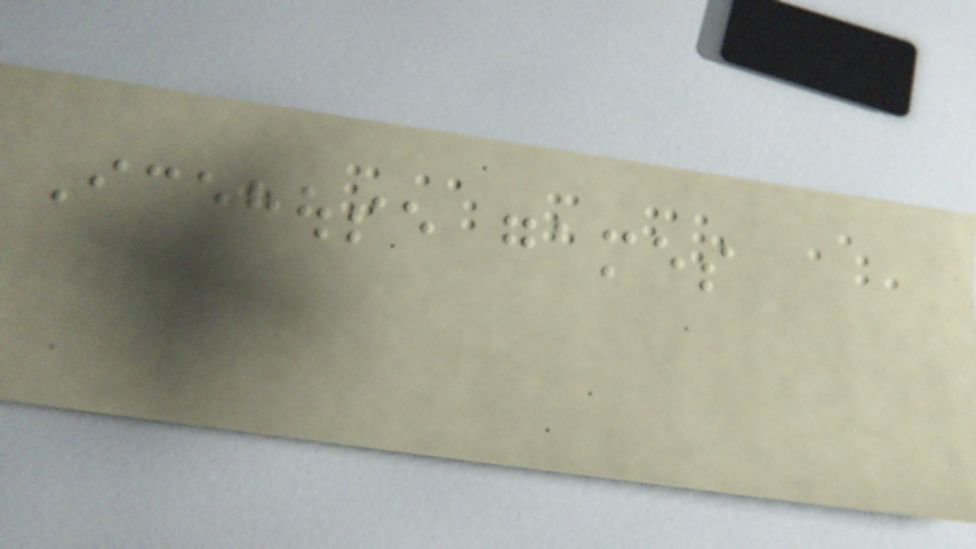Icehouse games
